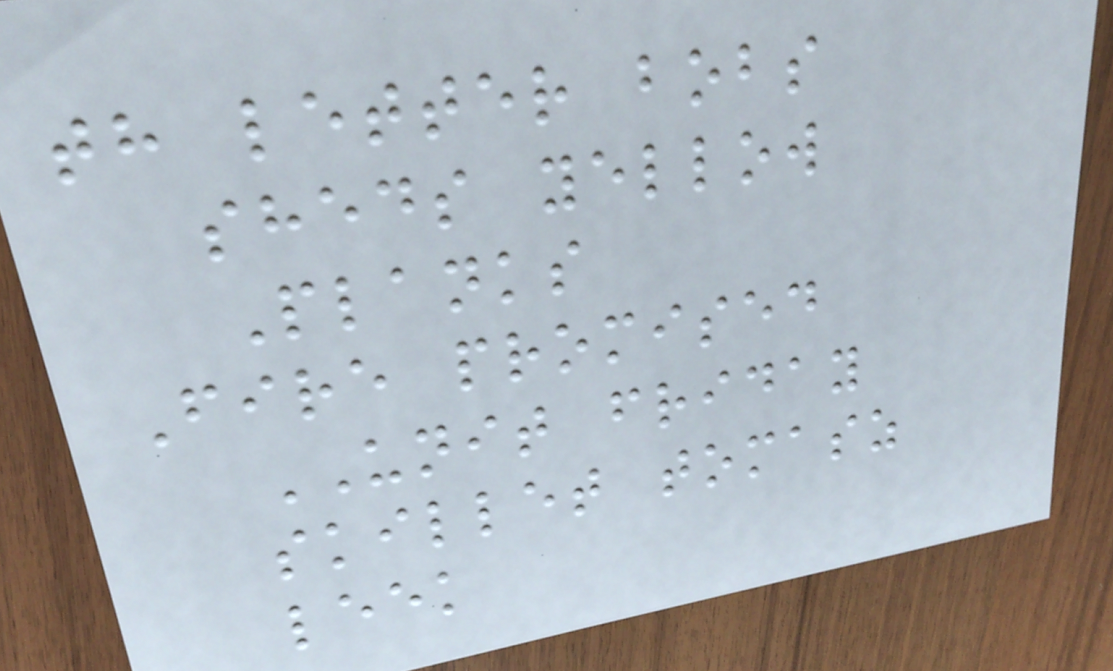th letter bobs
sheds yellow
Planks
Fire promised
UNIT friday
skillet tomasz
leek
